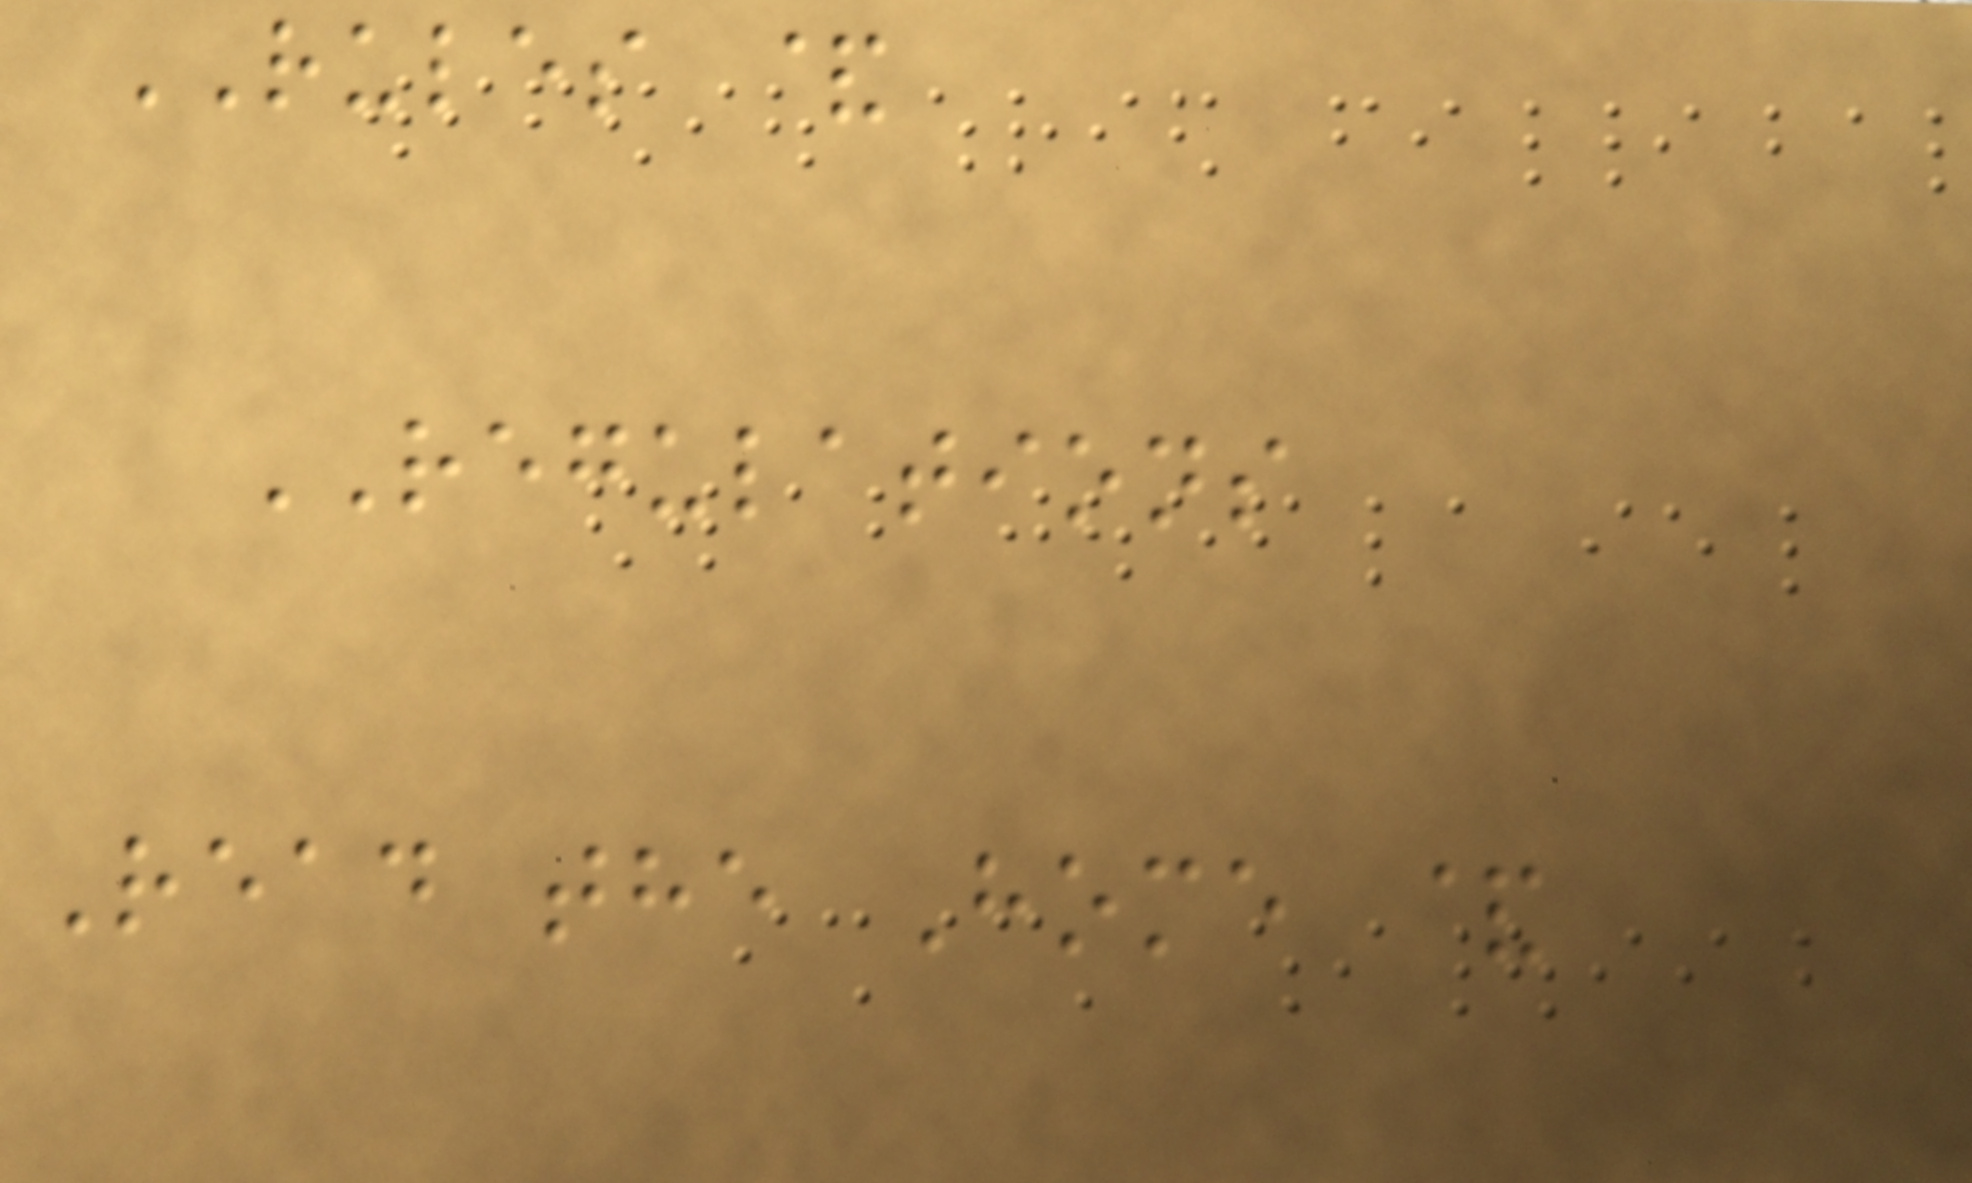RULES &
REGULATIONS
Read the Home &
